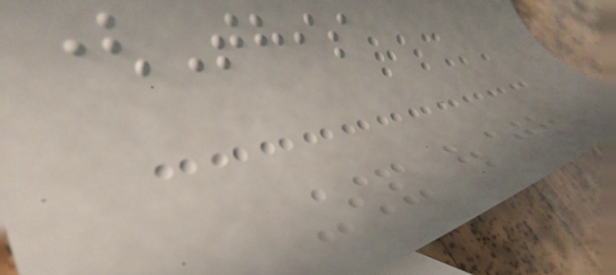(This
